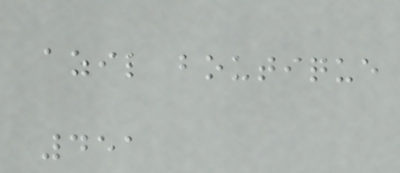azil boutique
451
